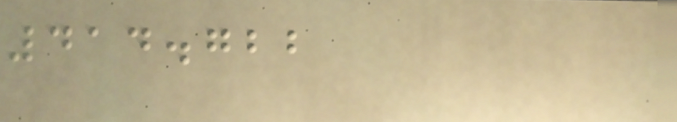414.722
